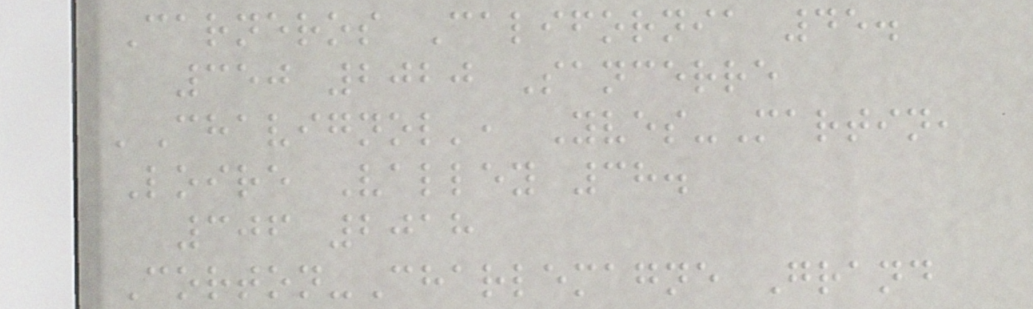Carneros California 45.
350 2020 Sancerre
'Chavignol', Yves-Martin,
Loire Valley 38.
306 2018
Corton-Charlemagne Grand
